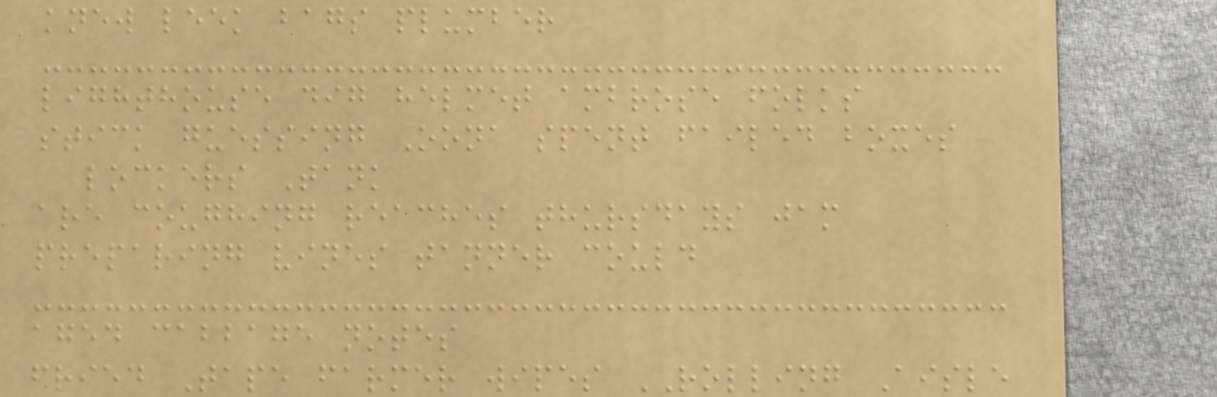knew leek bags plumber
lighthouse dig helmet ambrose folks
stick guessing Oona spent failed boxes
lockers Tank
are coughing reaches thursdays jam
preparing vines tanner could
aged cabbage notes
fried Tape farmer wipes ROLLING Aisle
